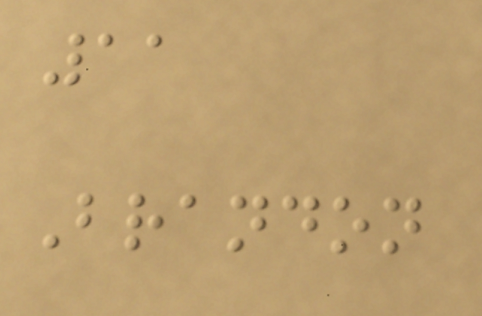11
Brandon
